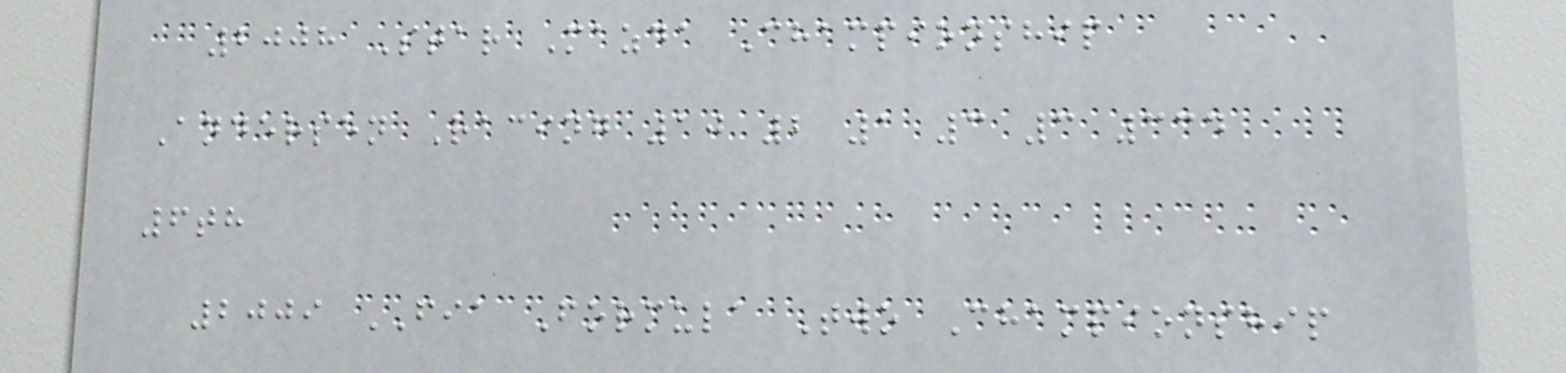2008 Star Mazda Championship
Andersen Racing 10 2 1 3 3 334
6th
2009 FIA Formula Two Championship
